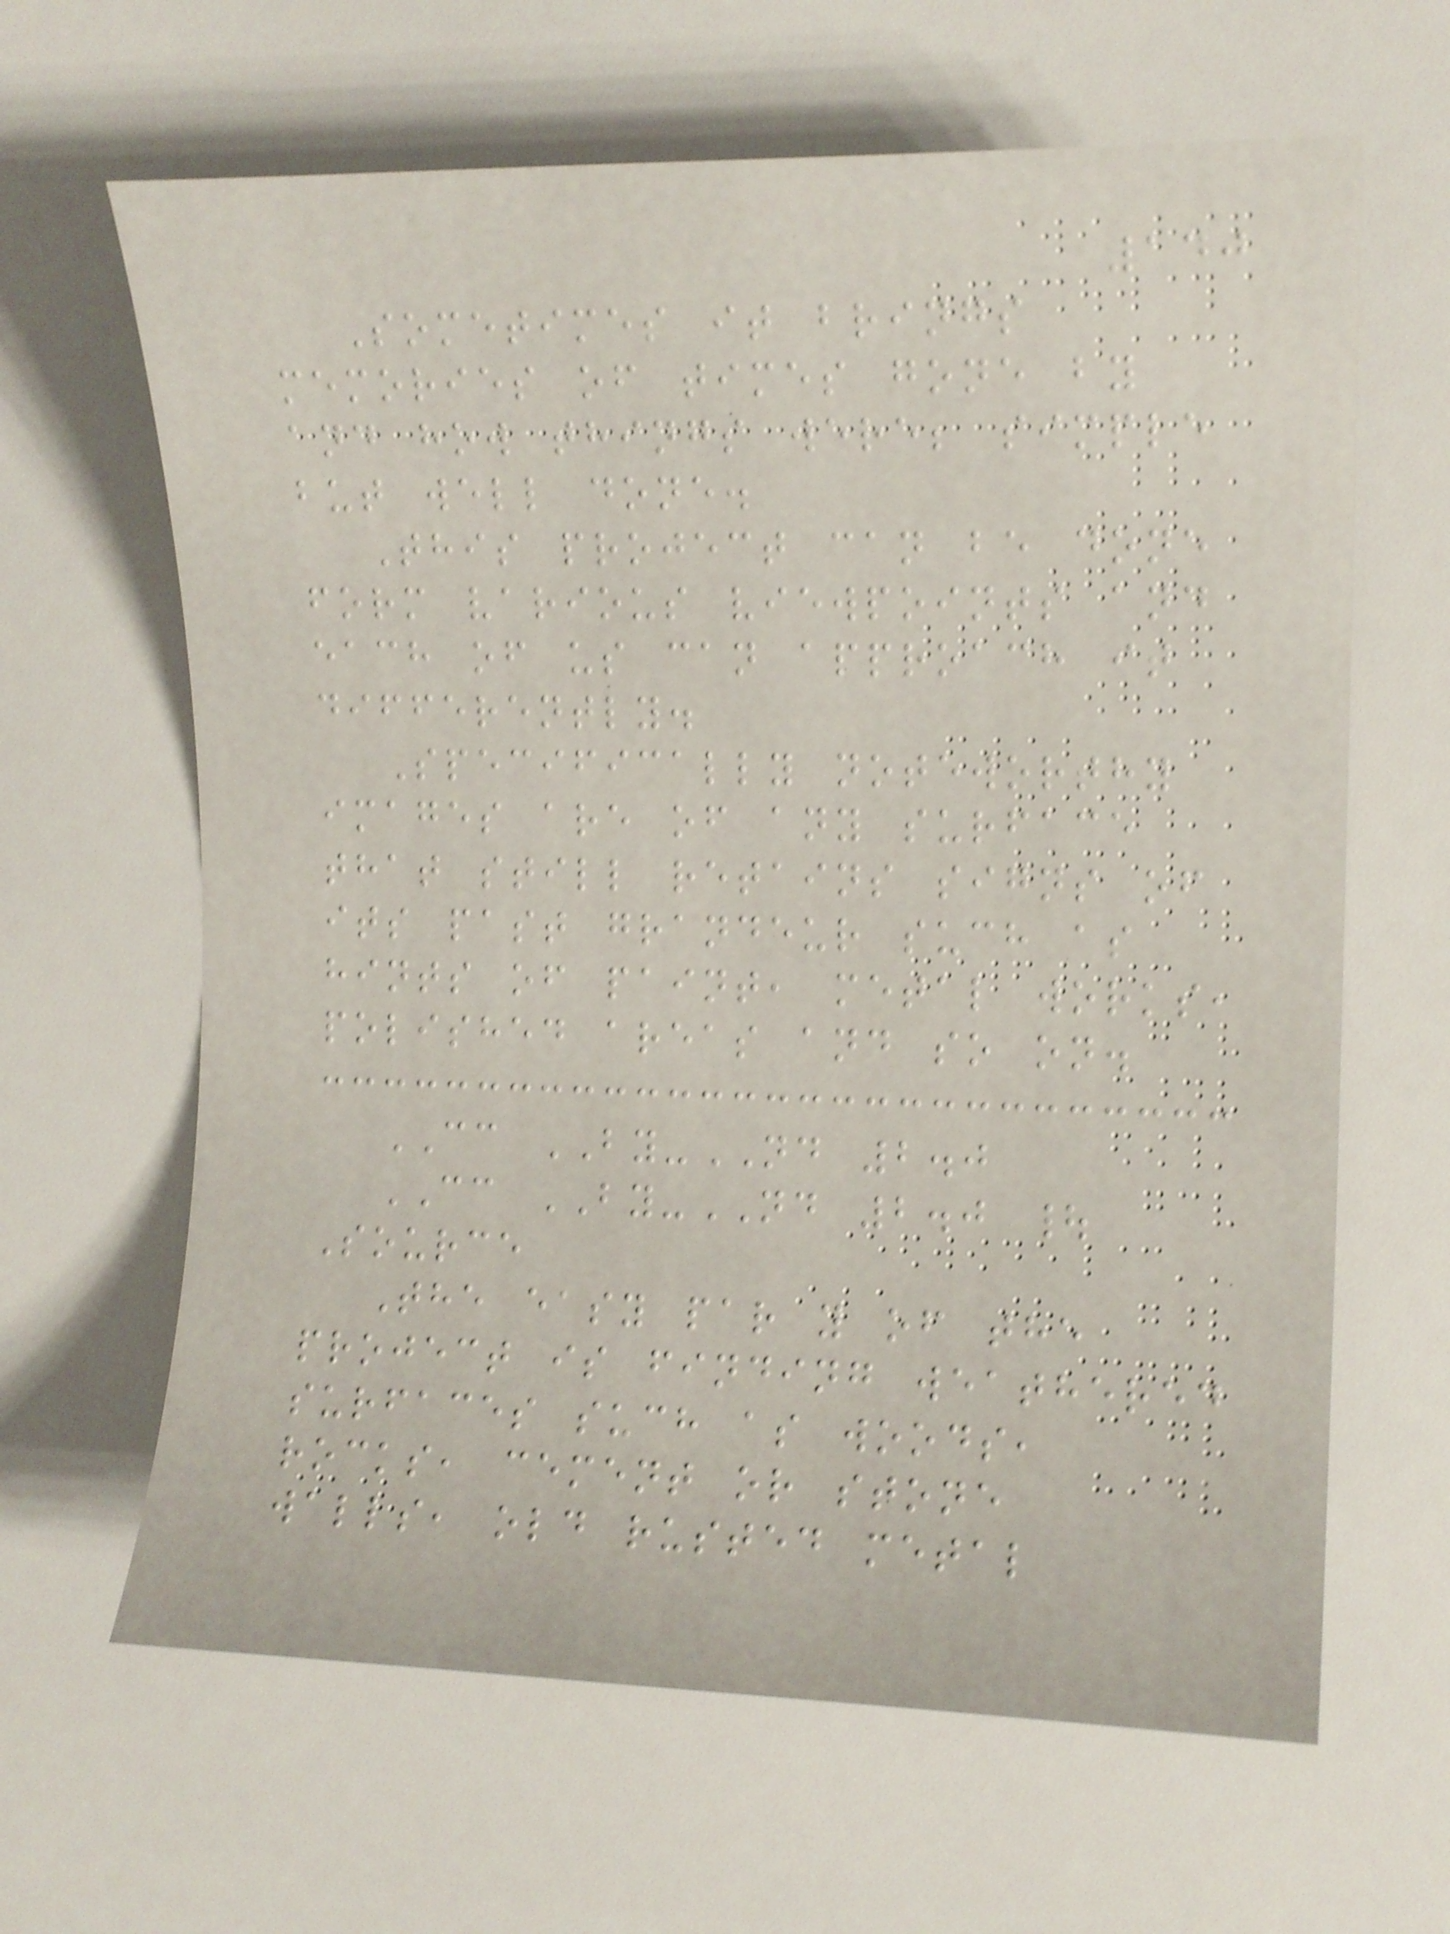140
Sometimes it brings
memories of times gone by
and how things were; simple
but well done.
This project can be done
form various viewpoints and
each of us can approach it
differently.
Specifically noteworthy
images are of any surface
that still retains signs of
its past grandeur such as
hints of paint, metal works,
polished areas and so on.
CC BY-ND 2.0
CC BY-ND 2.0 |
Source
The easy par y of the
project is finding weathered
surfaces such as woods,
rocks, cement or stone
walls, old rusted metal
